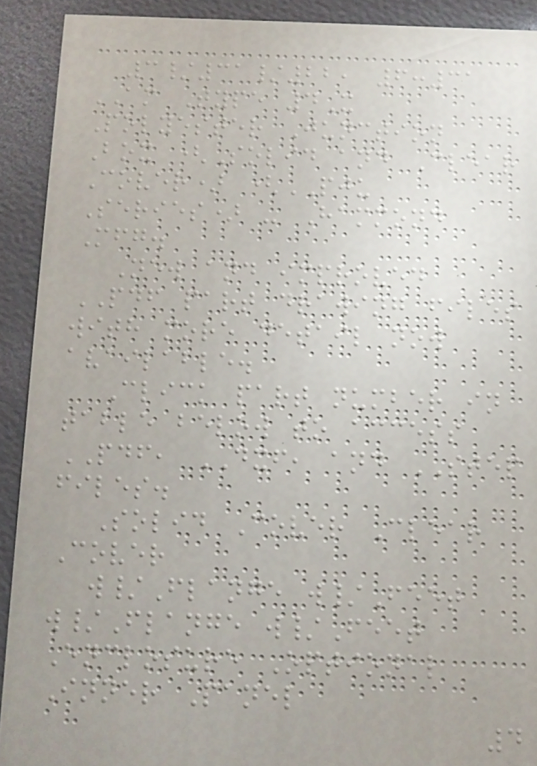3/31/22, 6:31
AM Type 4X
Polyester Junction
Box (Solid and Clear
Cover) (PJU
Series) - Hammond
Mfg.
New and improved
PDF part drawing files
with more detail now
available.
Click part number in
table below to access
PDF, DXF, and STEP
files.
Solid Cover Clear
Cover
w/Flange w/Feet
w/Flange w/Feet
Enclosure Optional
Inner Panel
4
